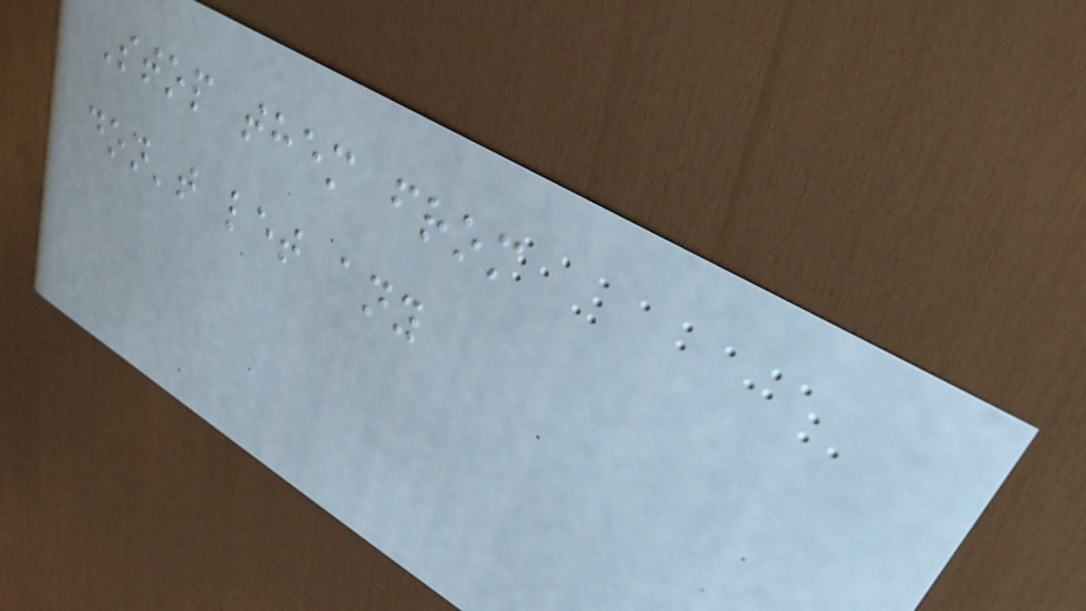Stop them from
don't let any
